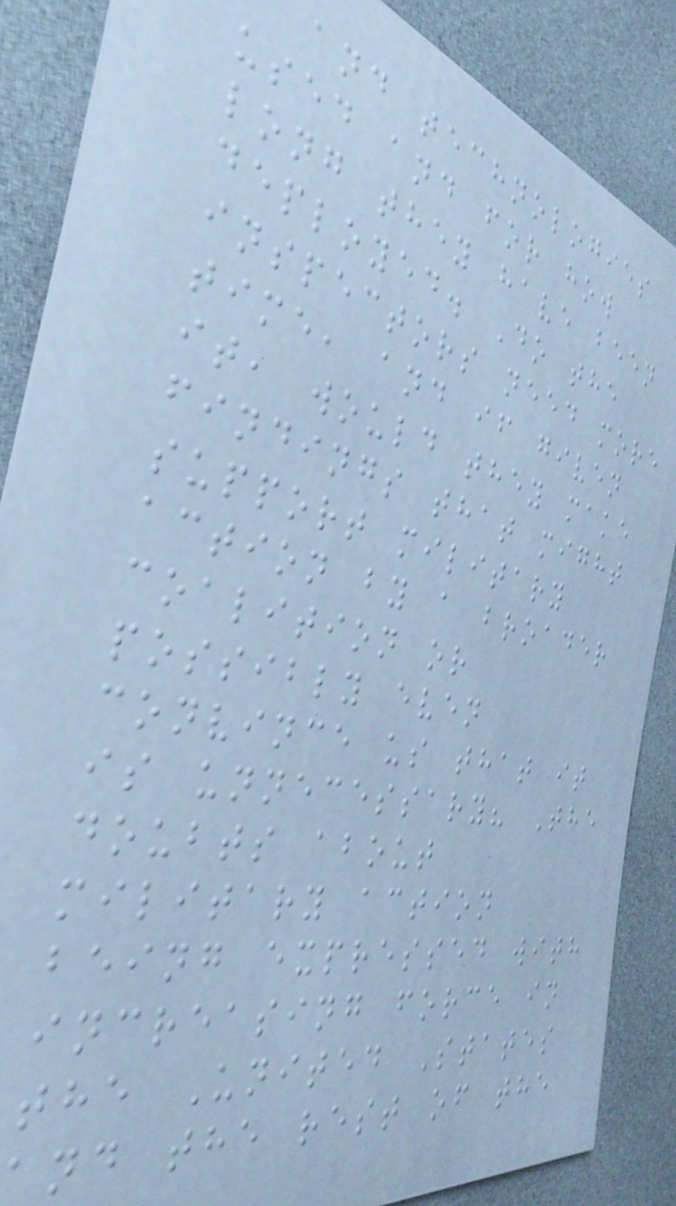and technologies
used and for how
long they have been
deployed. Do the
inspectors need more
time, and if given
it, would they make
findings that might
support military
action by a broader
coalition or
possibly even
convince us that it
is unnecessary? The
doubts about
military action
being expressed with
increasing force in
the United States
and the rest of the
